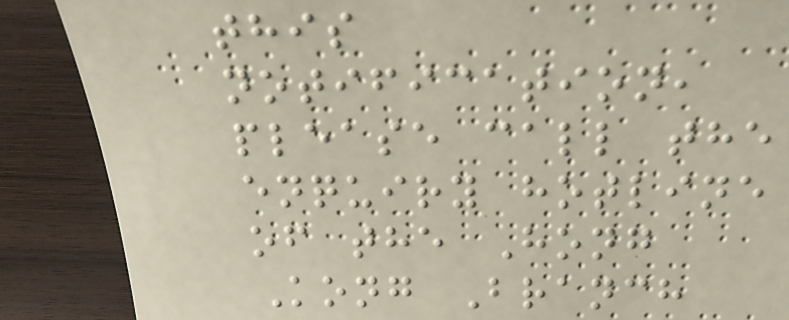this
notification,
please call the
enquiry hotline
of the Hong
Kong Branch
